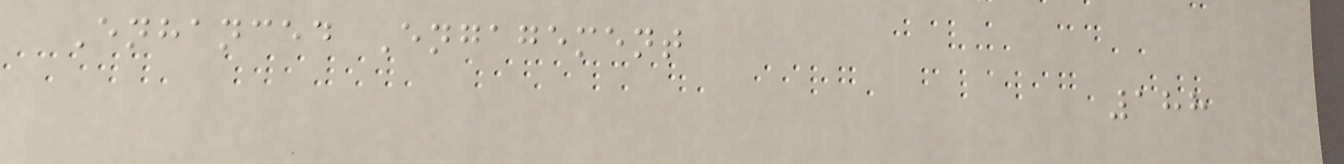Enhanced Engagement
188
